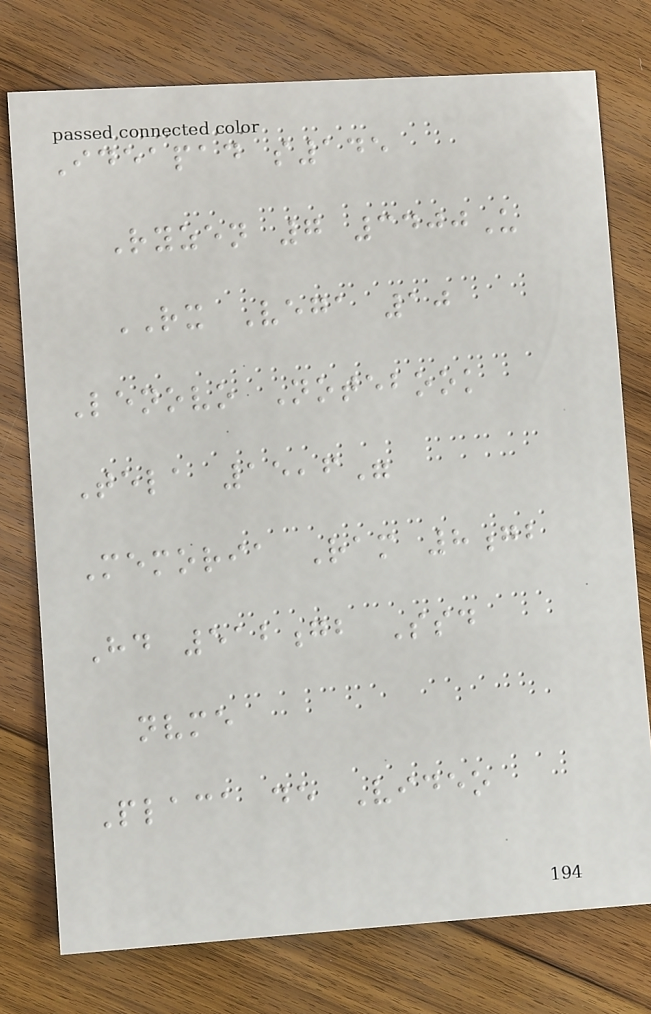Ideapad s145
Ryzen 7 3400U
RX Vega 10
Lenovo Notebook
Tela 15,6"
Memoria Ram 8gb
Hd 512gb Ssd
nvme
Placa de Video
